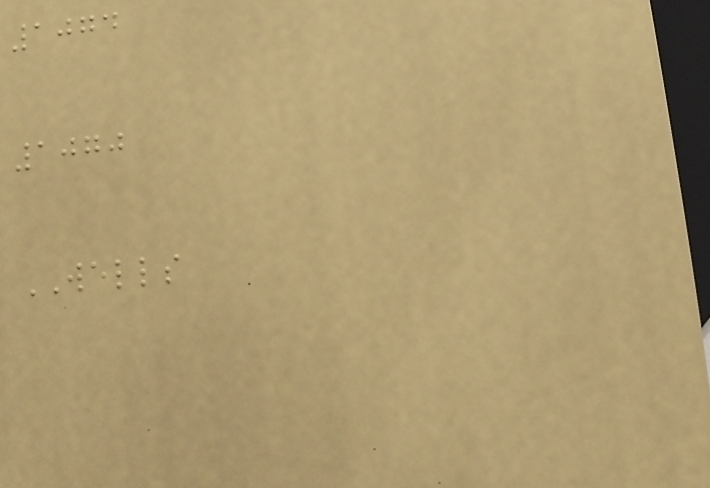1074
1070
WELLS
